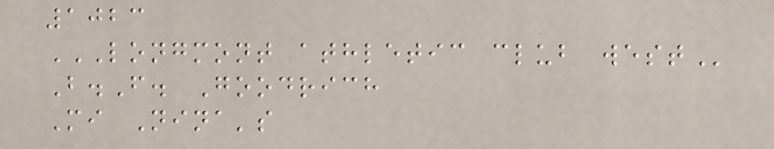1023
LONGMONT ATHLETIC CLUB WEST
B.F. Goodrich
Mi Nina's
